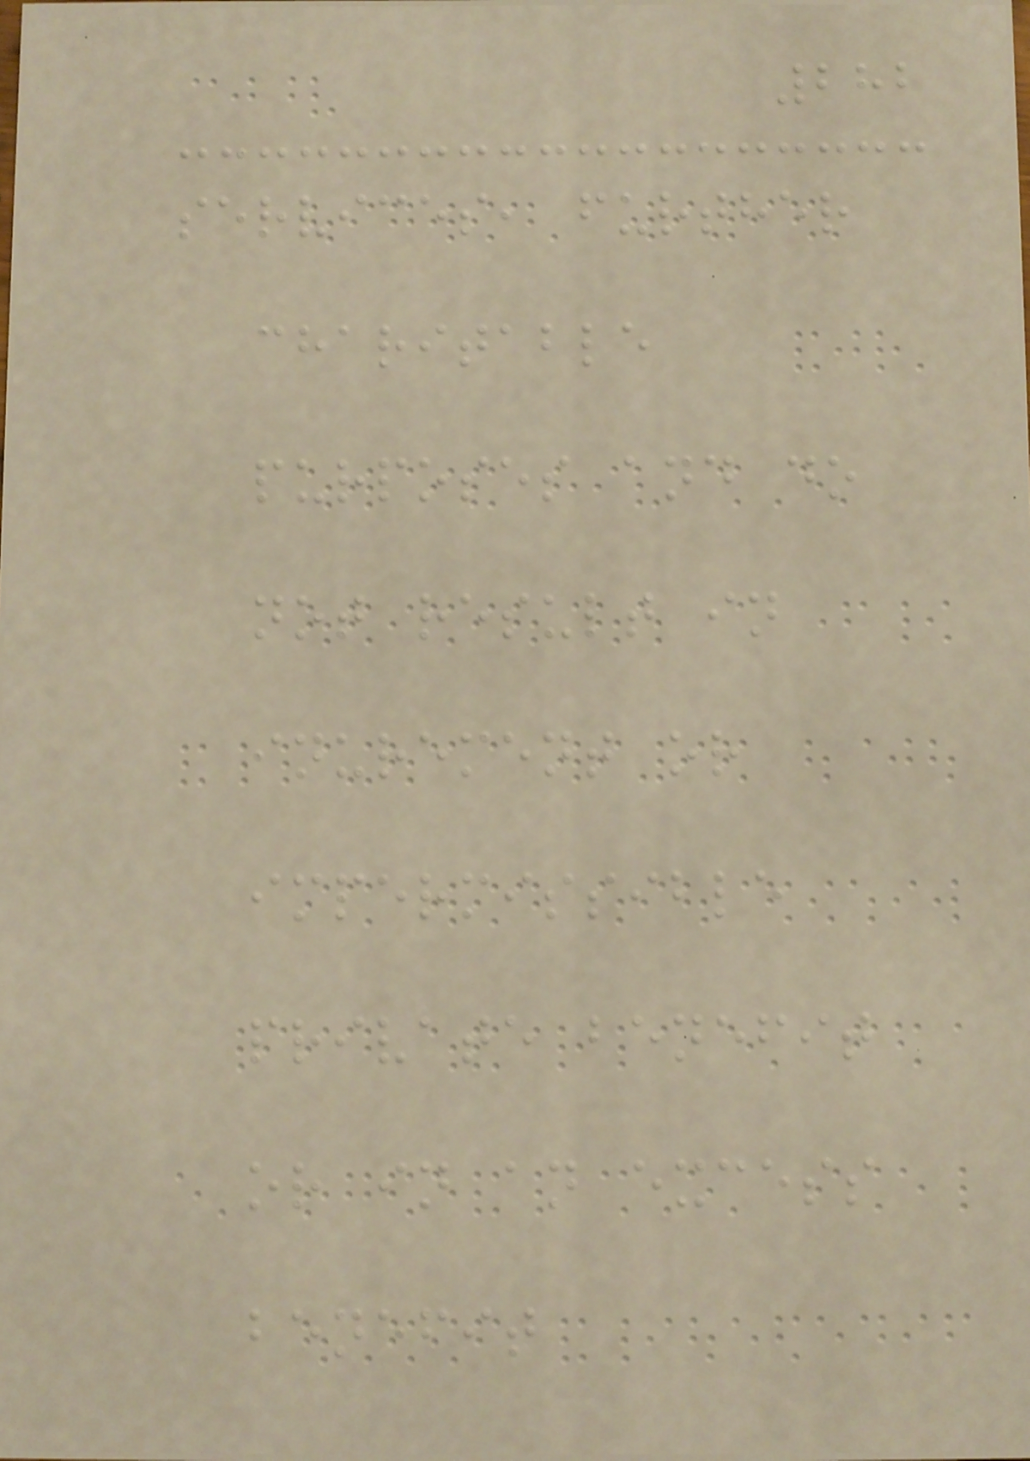282
services, further
charitable
purposes and do
not result in
inurement or
impermissible
private benefit
or in an excess
benefit
